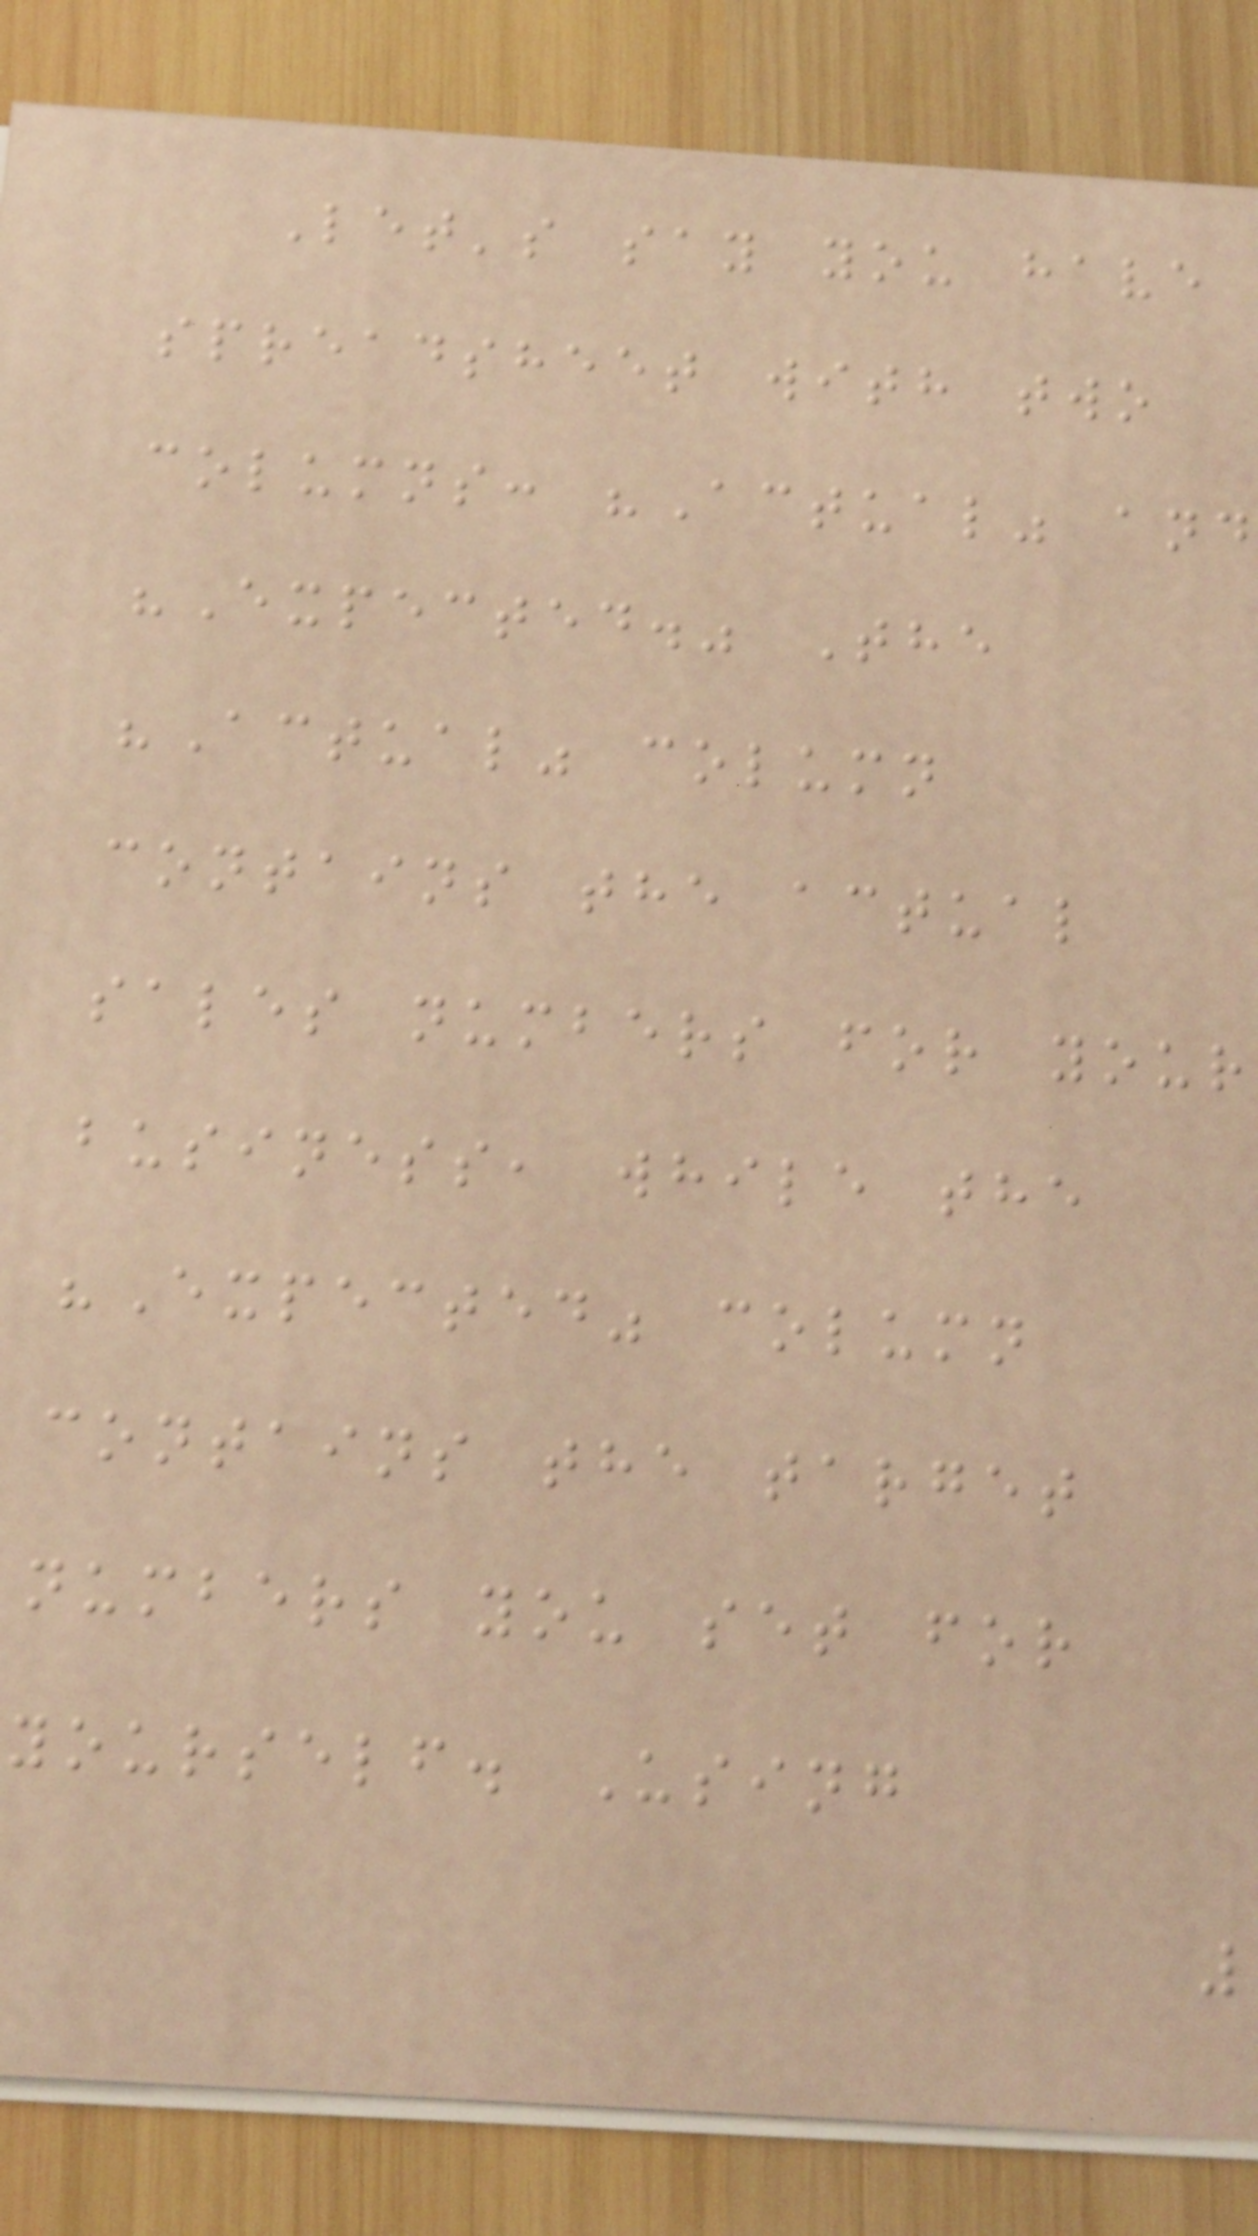Let's say you have
spreadsheet with two
columns: "Actual" and
"Expected." The
"Actual" column
contains the actual
sales numbers for your
business, while the
"Expected" column
contains the target
numbers you set for
yourself. Using
